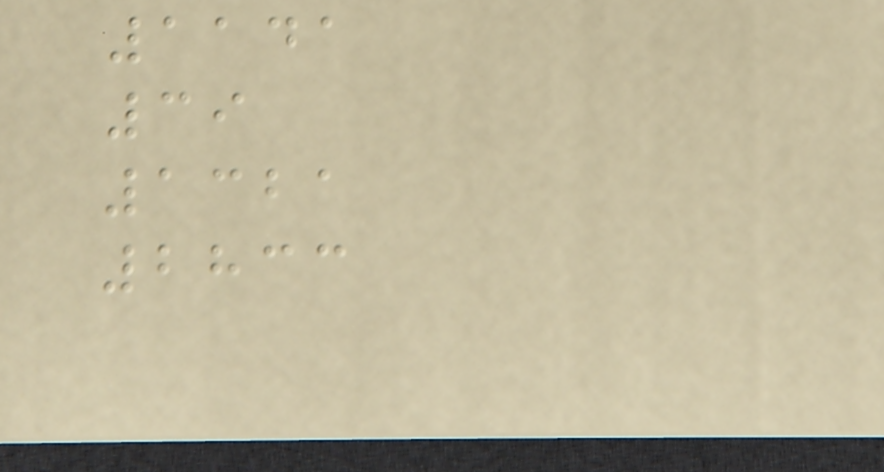1141
39
1321
2833
